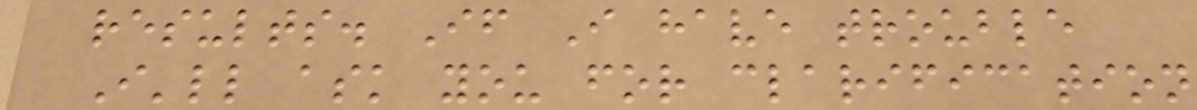results. If I have trouble
I'll ask you for clarification
